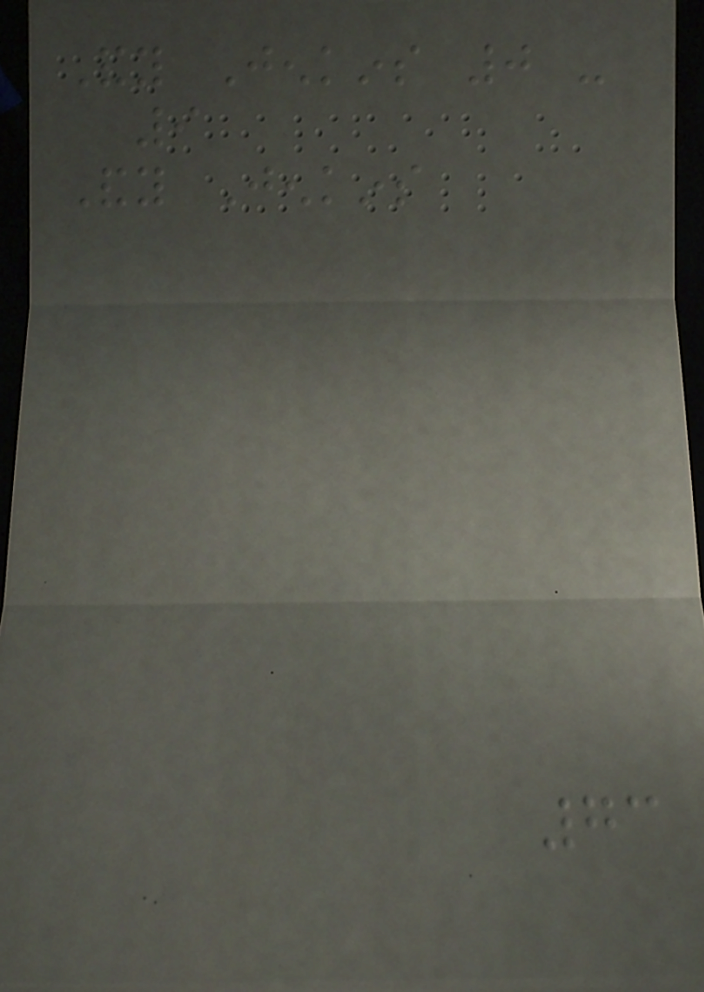Andy Jenkins 0 -
9
Andy Jenkins
73
